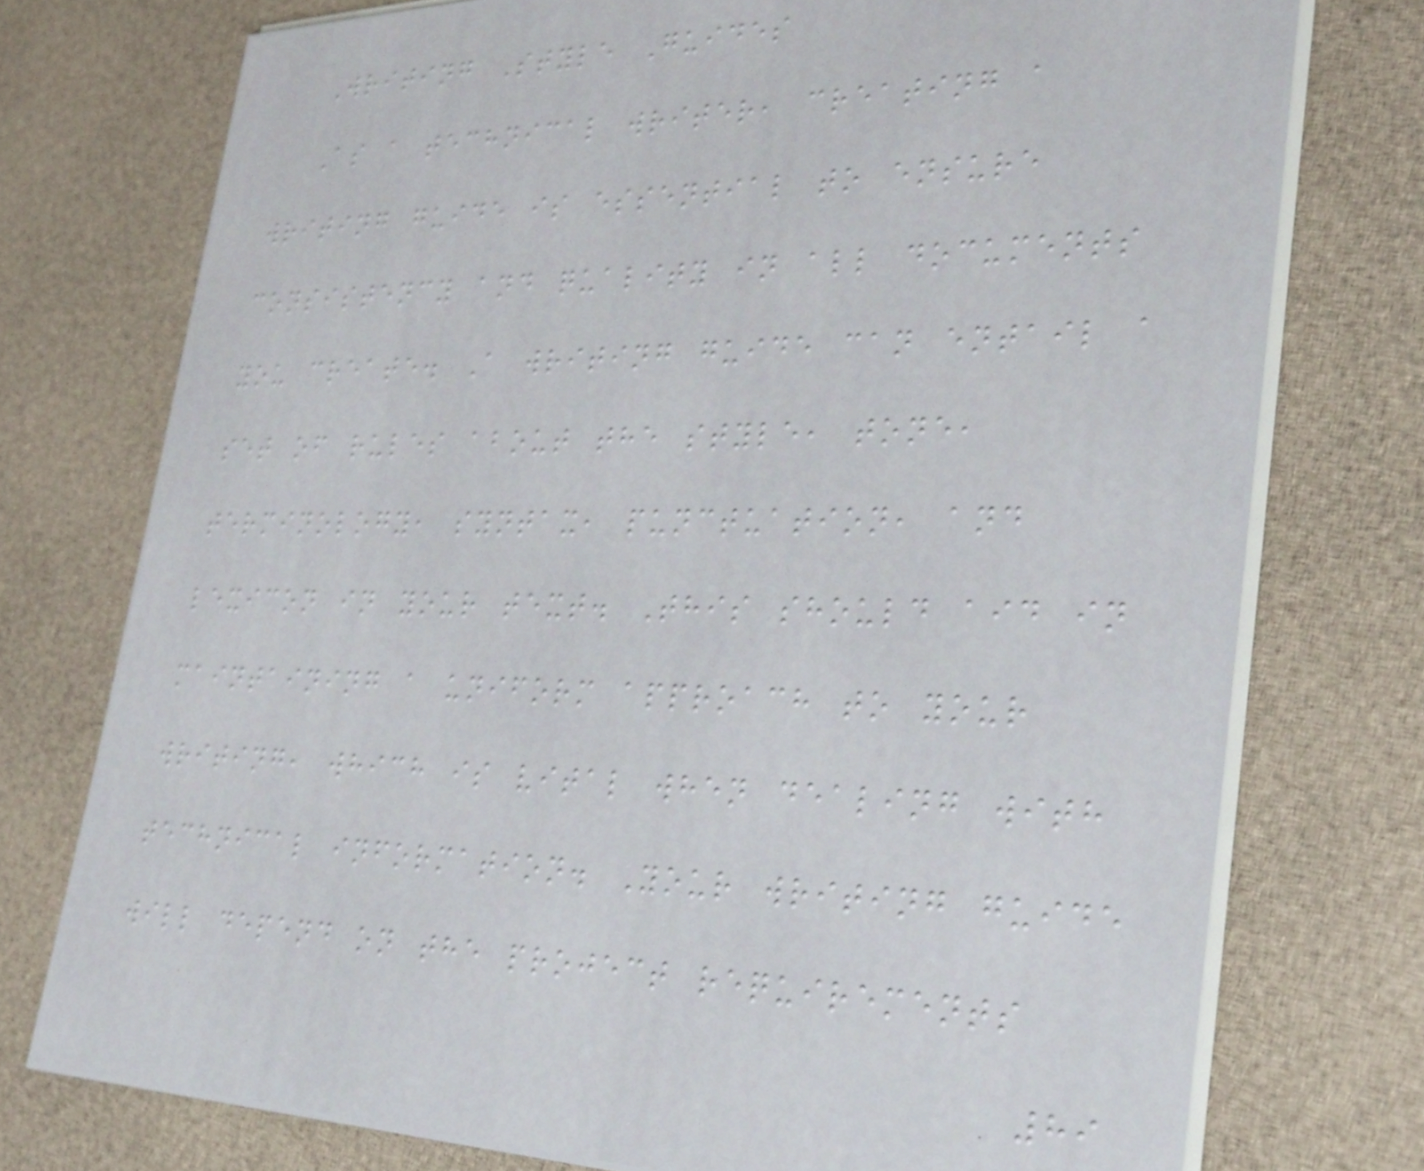Writing Style Guides
As a technical writer, creating a
writing guide is essential to ensure
consistency and quality in all documents
you create. A writing guide can entail a
set of rules about the style, tone,
terminology, syntax, punctuation, and
lexicon in your text. This should aid in
maintaining a uniform approach to your
writing, which is vital when dealing with
technical information. Your writing guide
will depend on the project requirements
89
